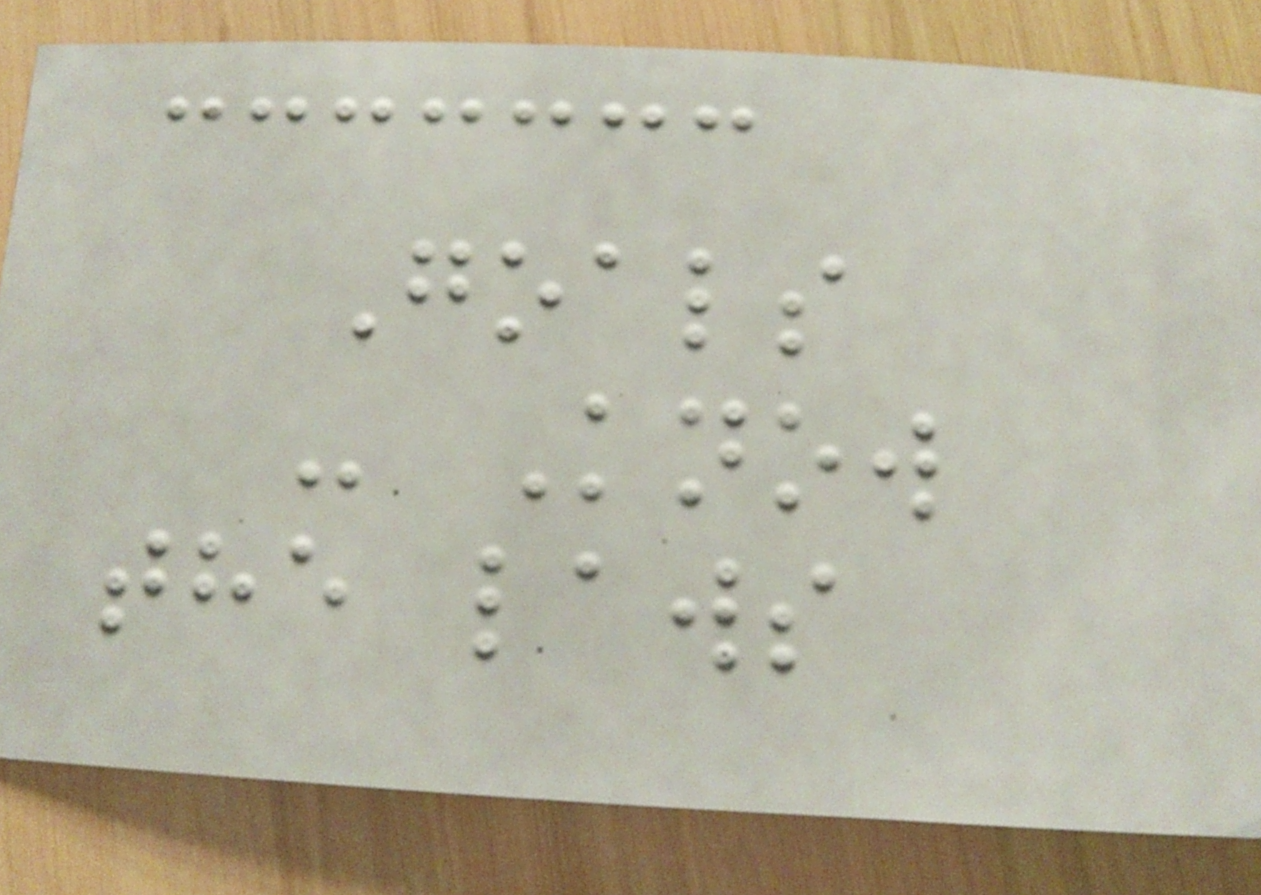Goals
- Know
the laws
